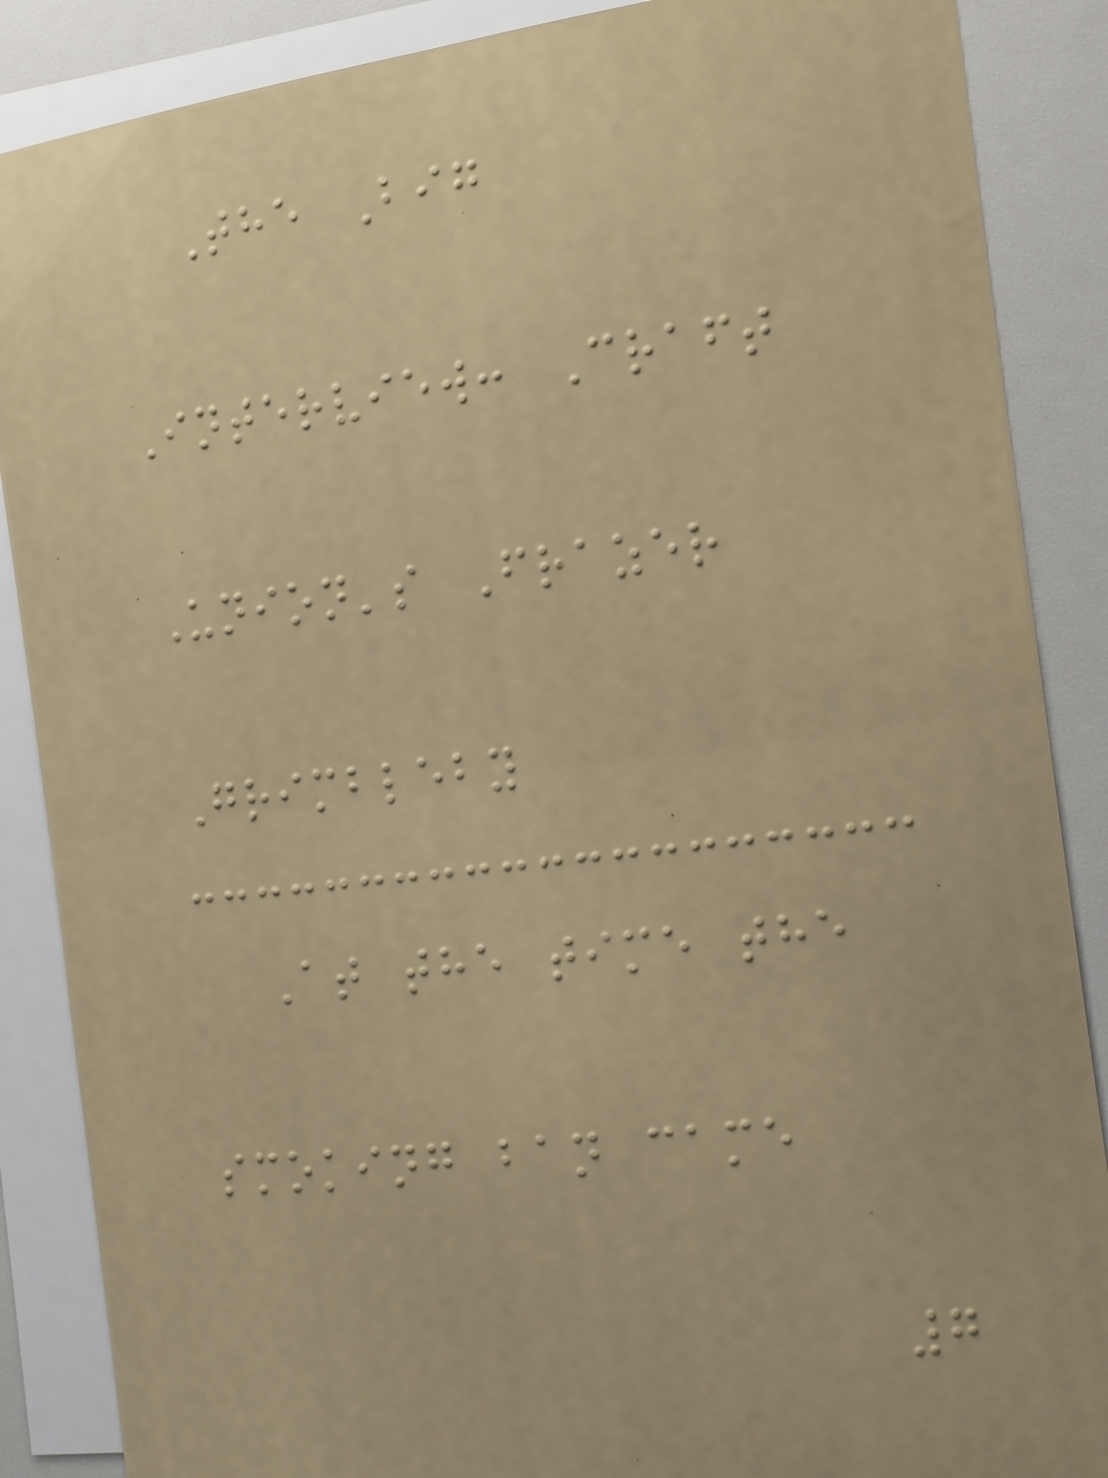The Big
Interview: Craft
Union's Frazer
Grimbleby
At the time the
smoking ban came
7
